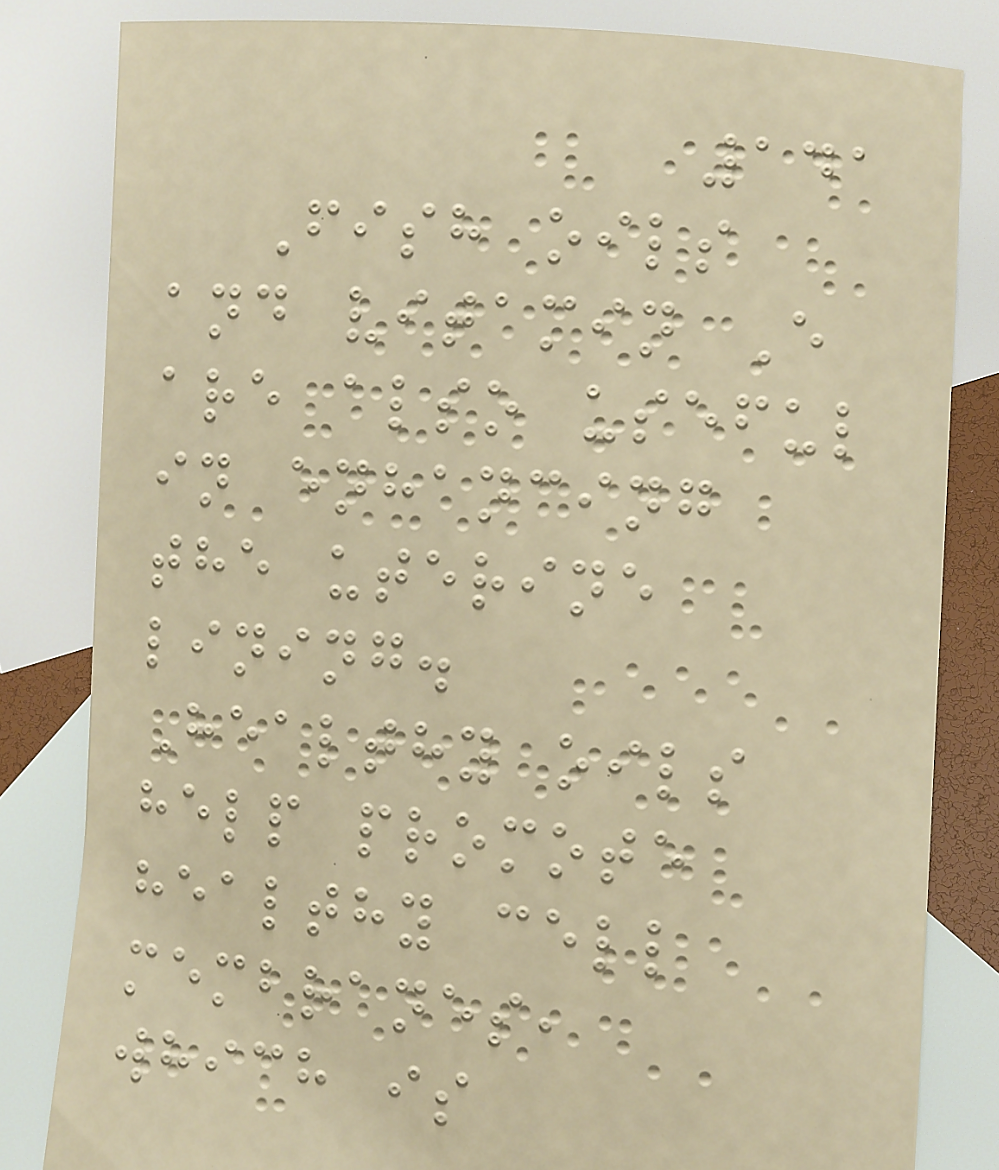141
Fish oils
and vitamin E
are also useful
in enhancing
the uterine
lining.
Healthy oils
help promote
healthy cell
membranes,
which is
